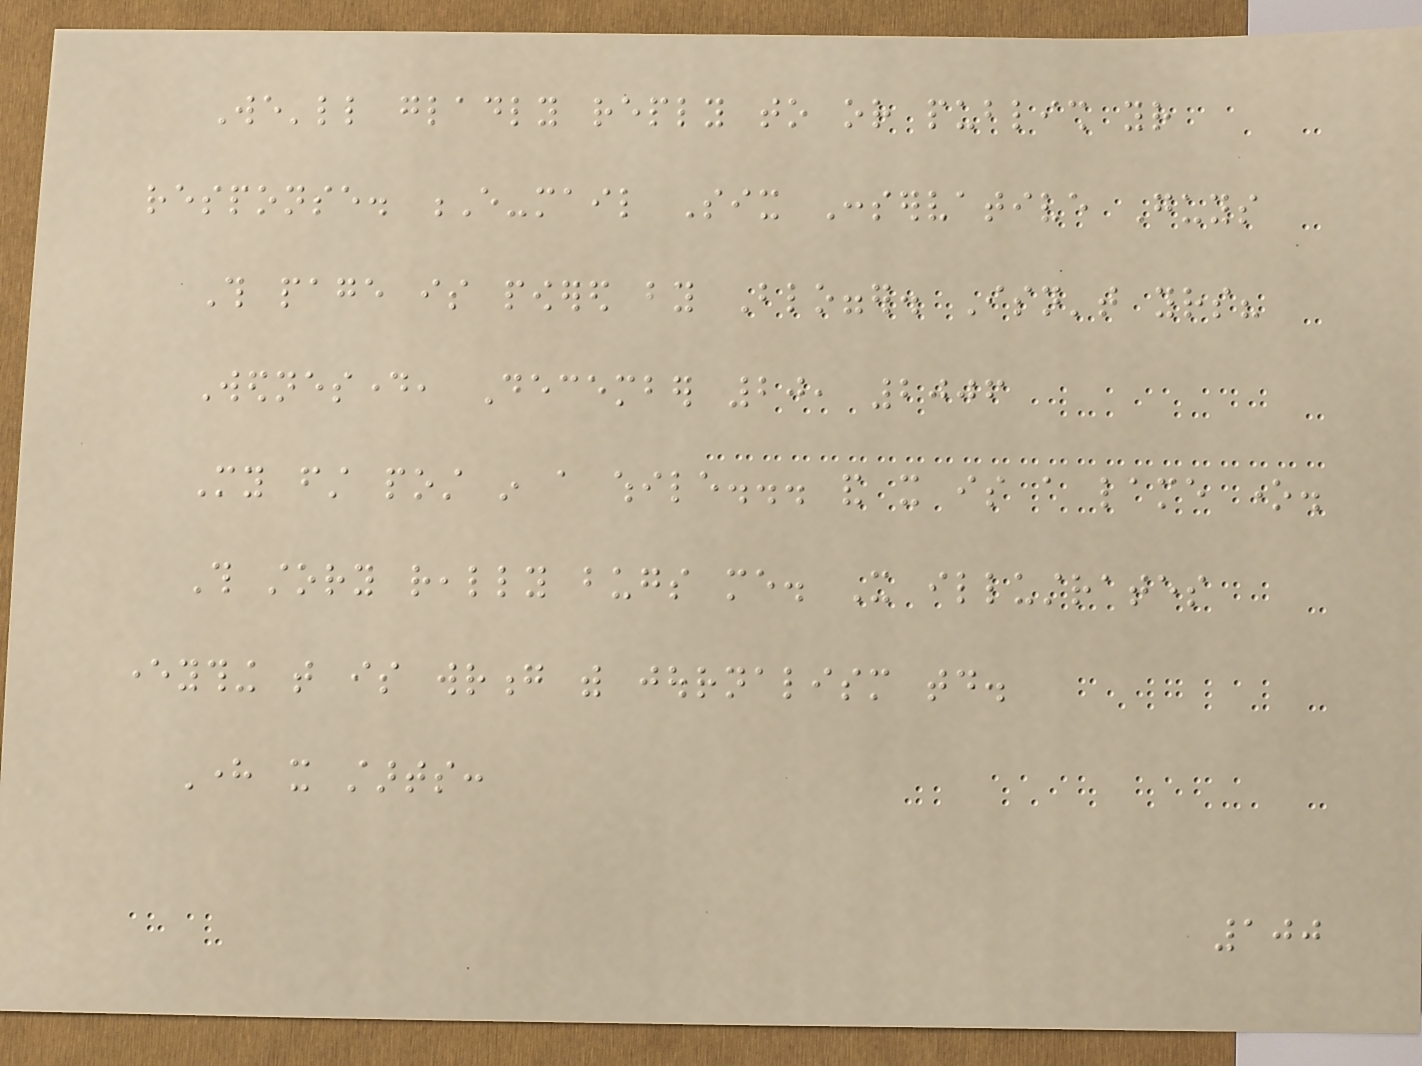We'll gladly reply to or publish your
response. E-mail Six Conservative Guys
This page is powered by Blogger. Isn't yours?
Wednesday, December 20, 2006
My first post in a while... and it is a lame one.
This story really bugs me. It illustrates
everything that is wrong with journalism today.
Here it starts:
100
